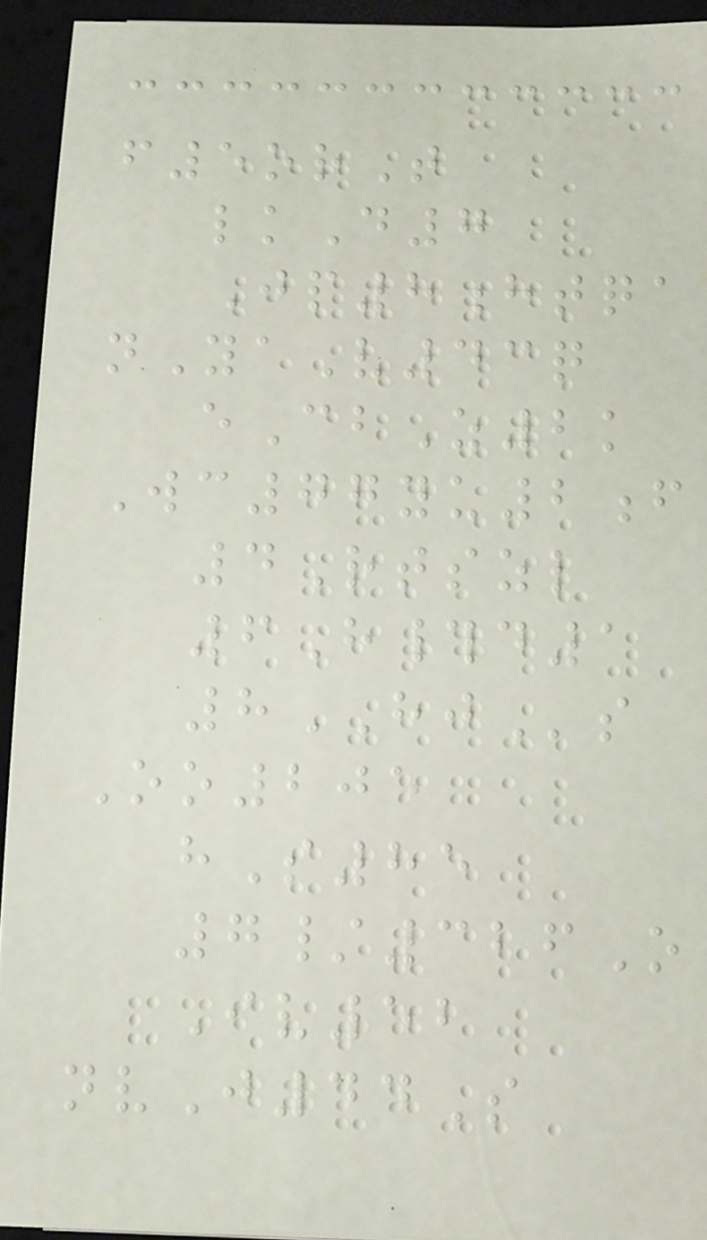f5orT
lkD7
Jp8htqa
nYaV43q
eCbZ2k
Wc77yu2f
4Rtszl
6H#d1
8HJs
Oo205
hS85
7/326O
Iv52
nvJ44S
